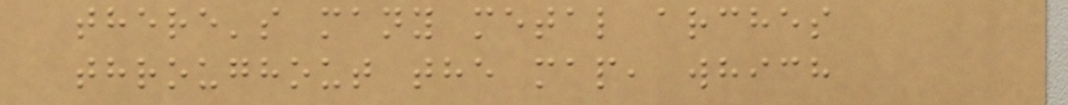there's many metal arches
throughout the map, which
